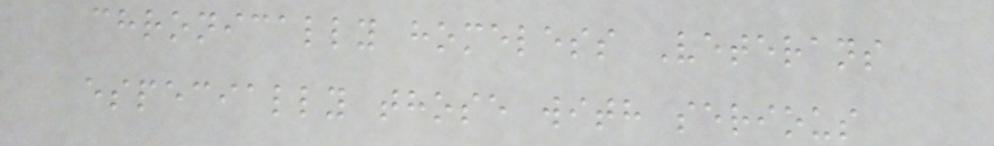chronically homeless Veterans
especially those with serious
